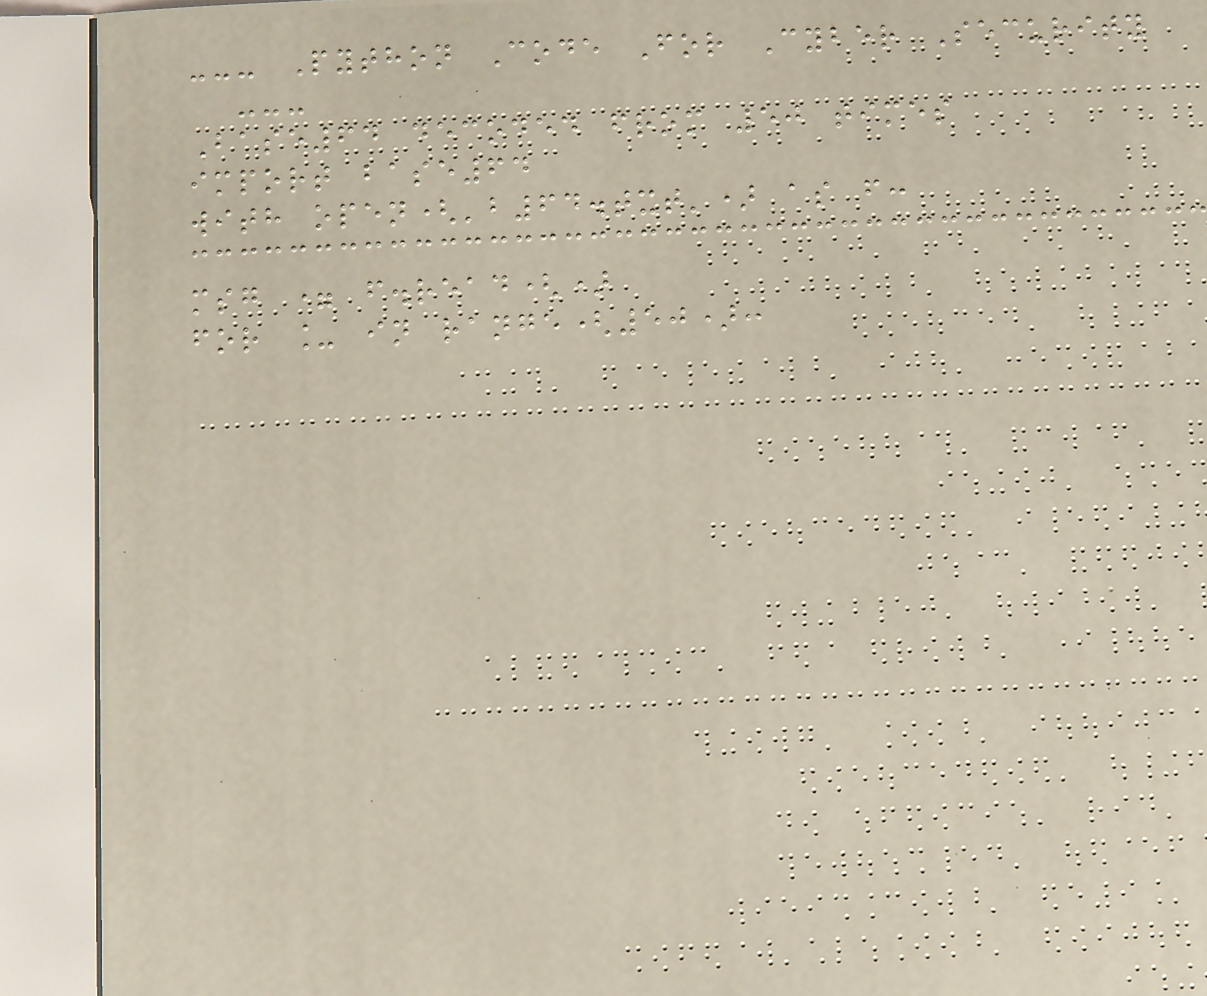--- Python Code For Cyber Security
---
Base64 decoded from 50 times
import base64
with open('b64.txt') as f:
msg = f.read()
for _ in range(50):
